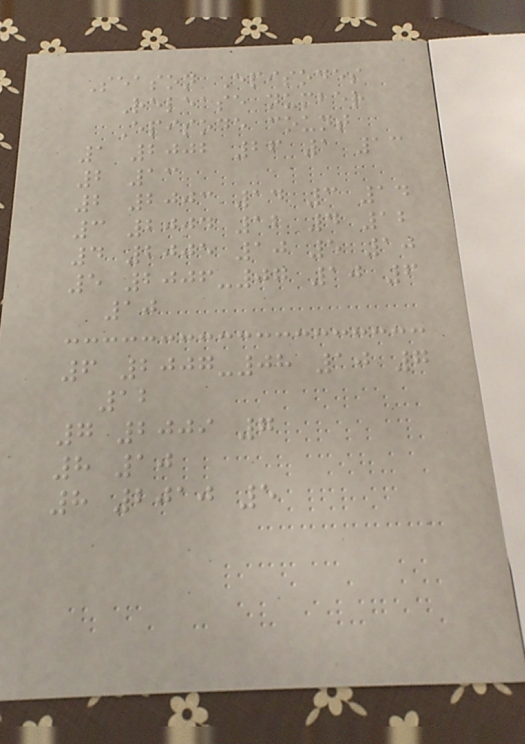Season Episodes
Release number
Episode count
1 2002 26 1 13
2 13
2 2003 14 3 14
3 2004 12 4 12
4 2005 10 5 10
5 2006-07 10 6
10
6 2007-08 10 7
12
7 2009 7
8 10
8 2010 5
